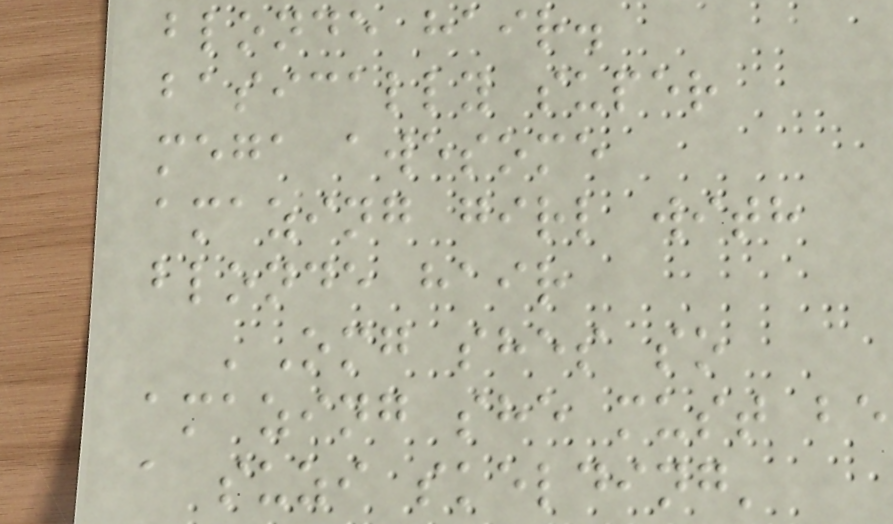blonde hair.
basically super
mega awesome
amazing girl with
blonde hair
'Omg shes so
amazing she must be
a suzi skelding'
